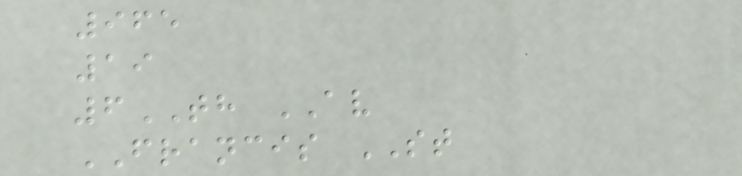965
19
6TH AV
FRANCIS ST
